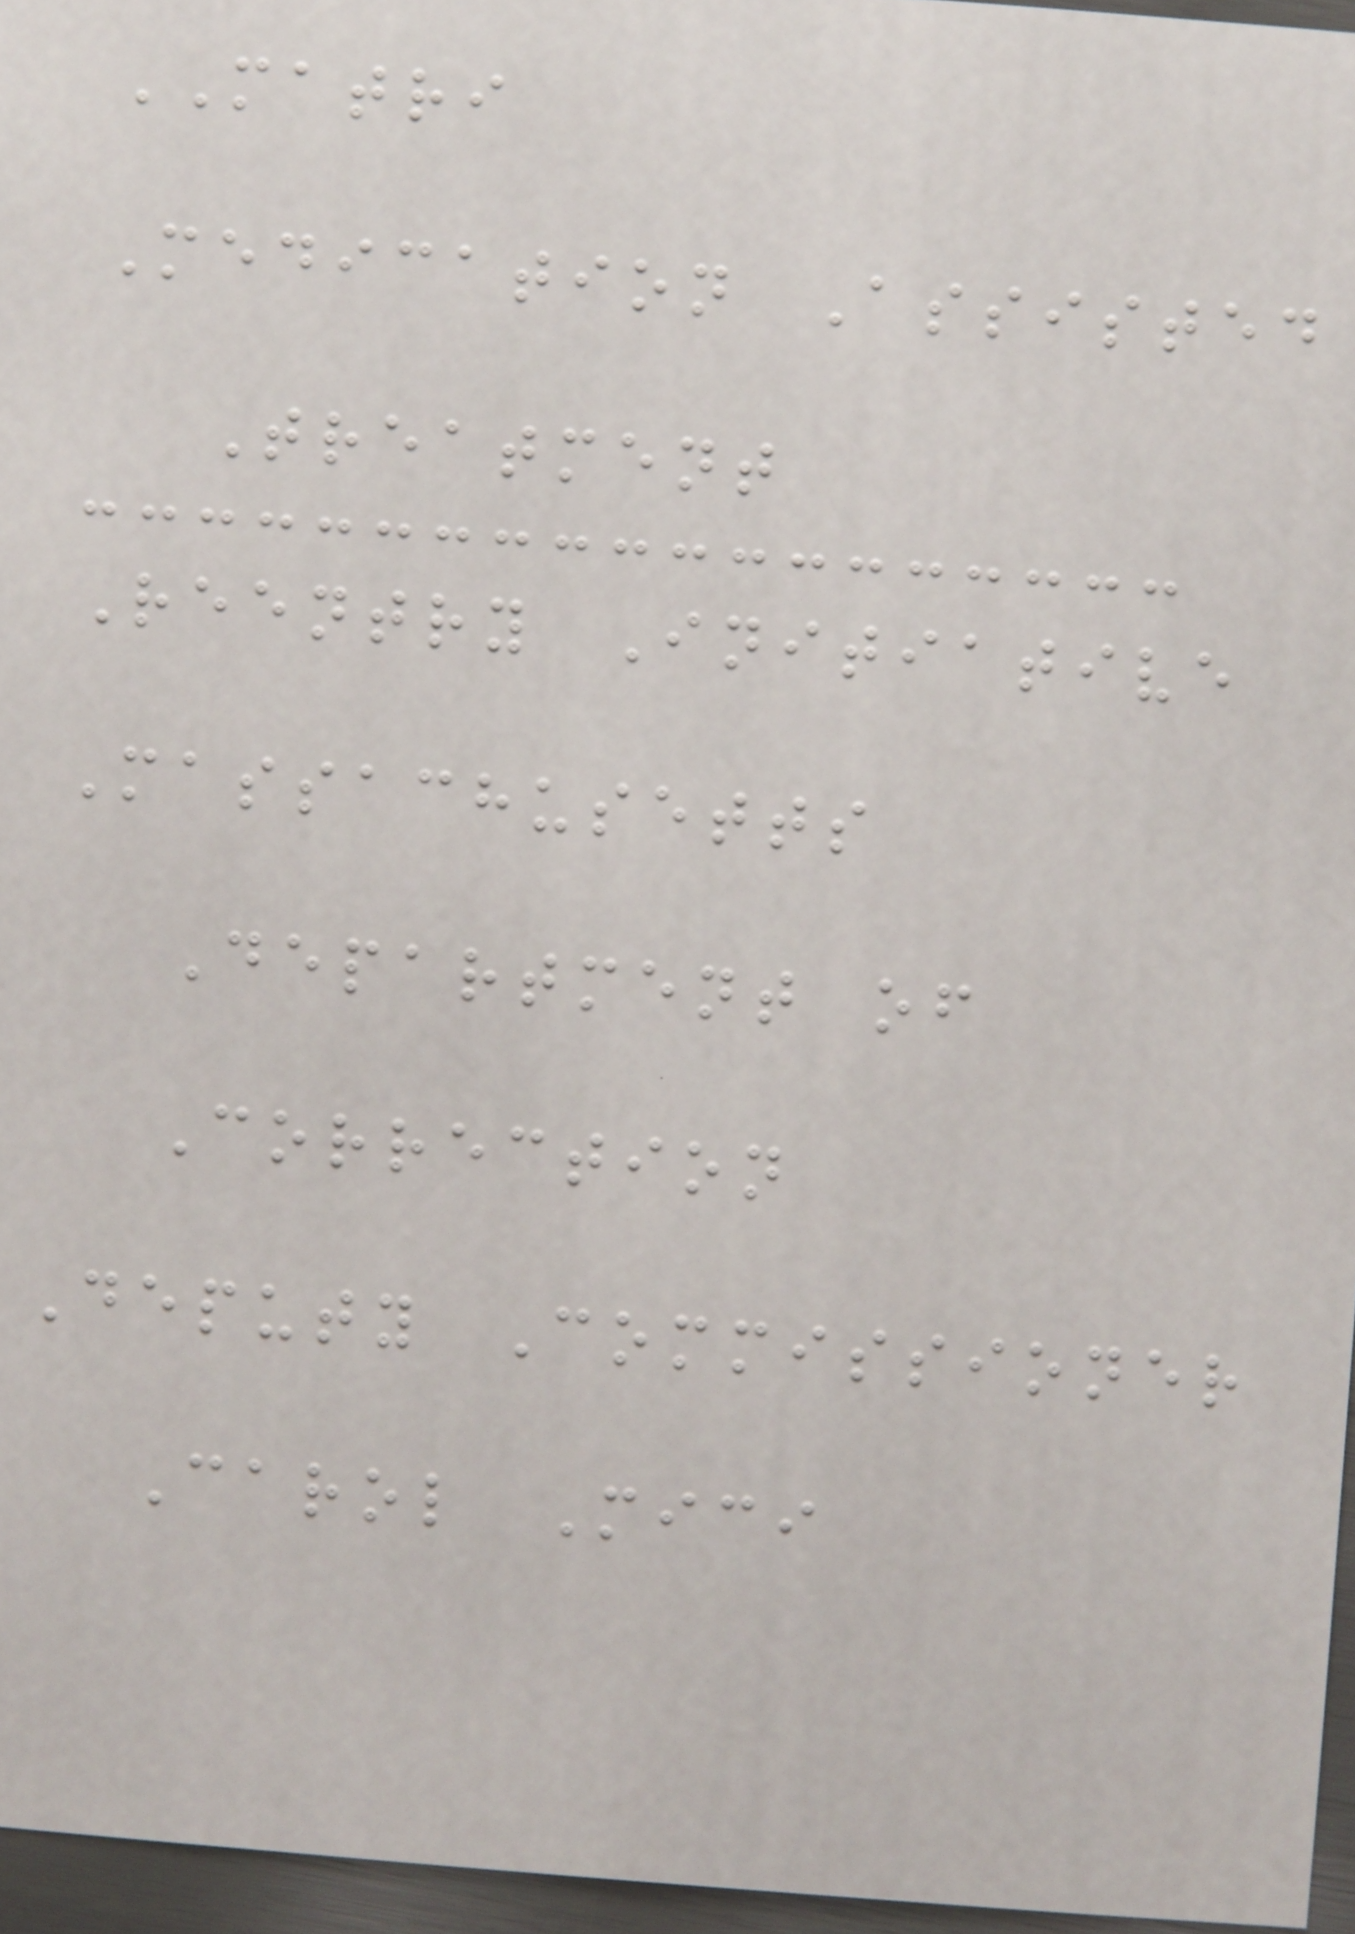MATRI
Medication Assisted
Treatment
Reentry Initiative
Massachusetts
Department of
Correction
Deputy Commissioner
Carol Mici
